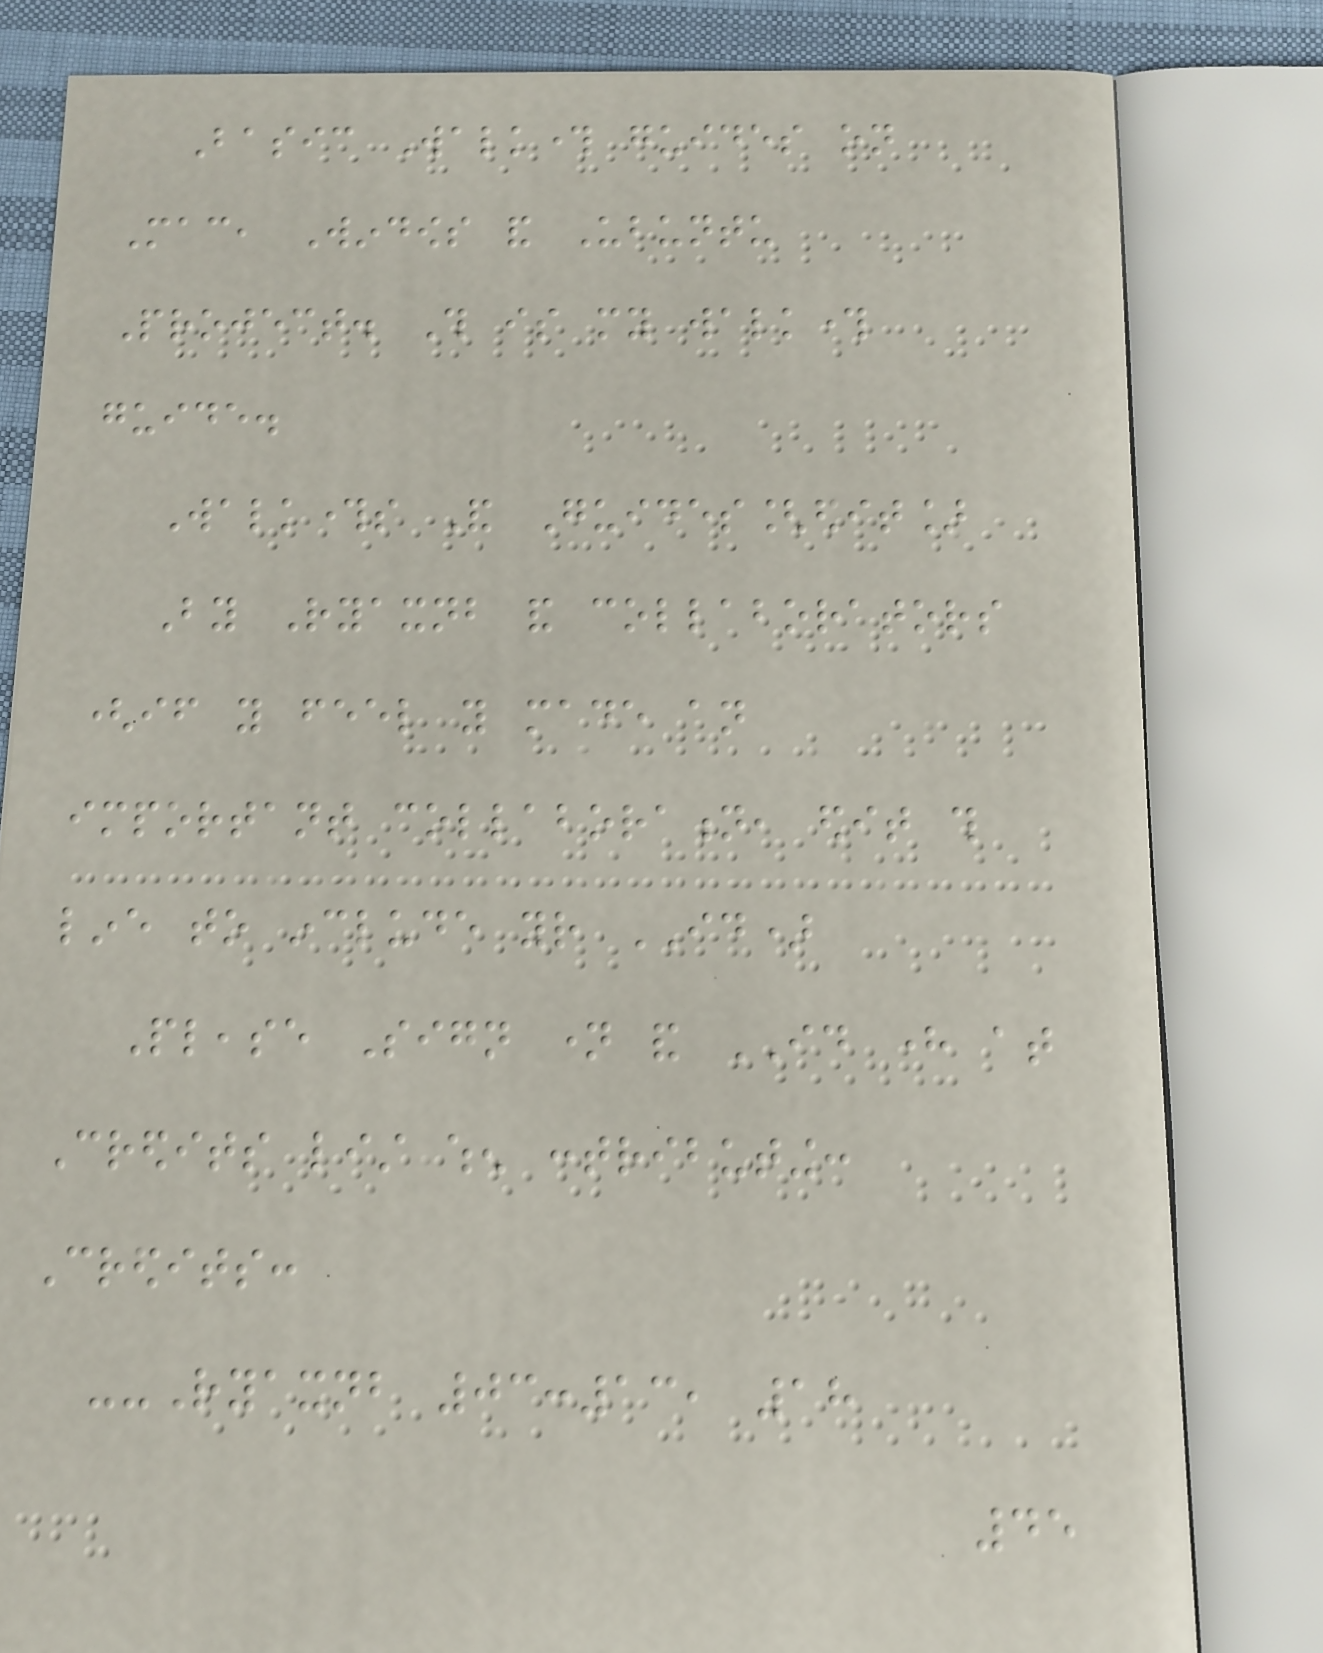Basic Walkthrough guides on
Mac, Windows and Ubuntu
Project. This is my walkthrough
guide.
Walkthroughs And Guides[edit]
By Ryaxnb and collaborators
(if you feel you made an
important collaboration, edit this
line to include your ID)
Please Sign name and ID here at
Credits list when contributing:
Credits:
--Ryaxnb 03:13, 18
45
